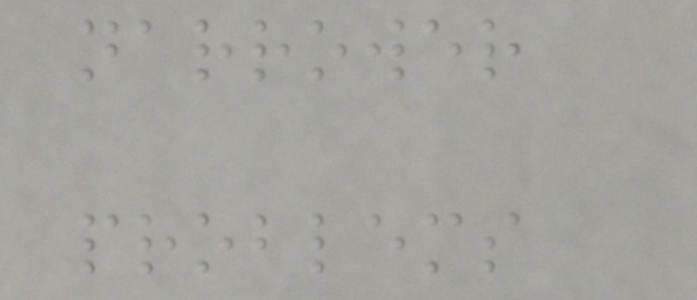narrower
problems
